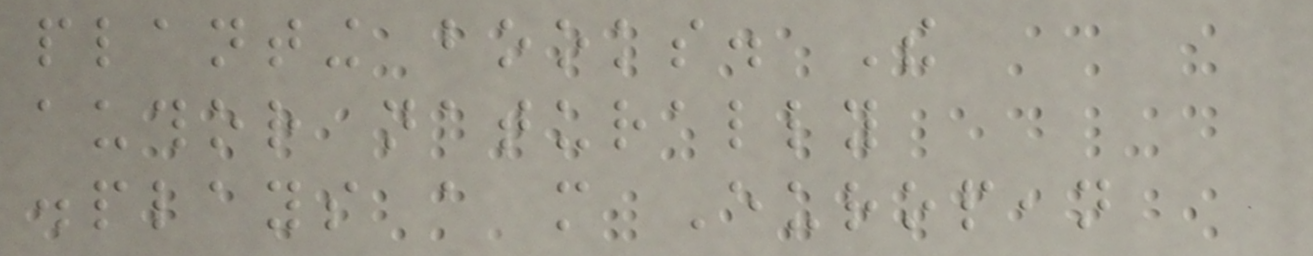planting books. The
author naturally
displays a more European
